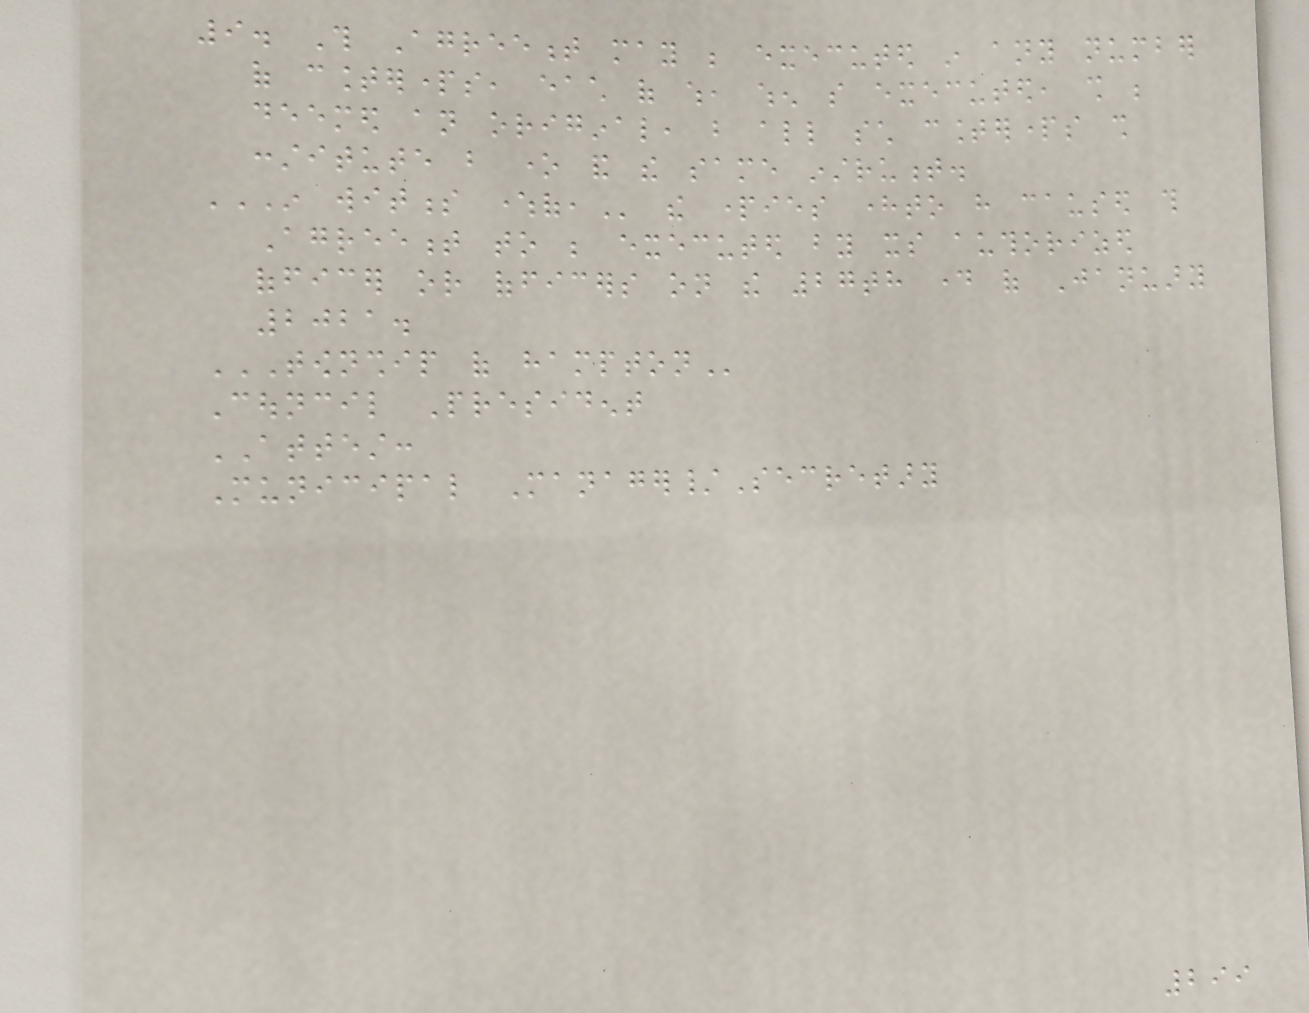9. This Agreement may be executed in any number
of counterparts, each of which, when so executed, shall be
deemed an original, but all such counterparts shall
constitute but one and the same instrument.
IN WITNESS WHEREOF, the parties hereto have caused this
Agreement to be executed by its authorized
officer or officers on the 27th day of January
2021.
TOWNSHIP OF HAMPTON
Council President
ATTEST:
Municipal Manager/Secretary
299
